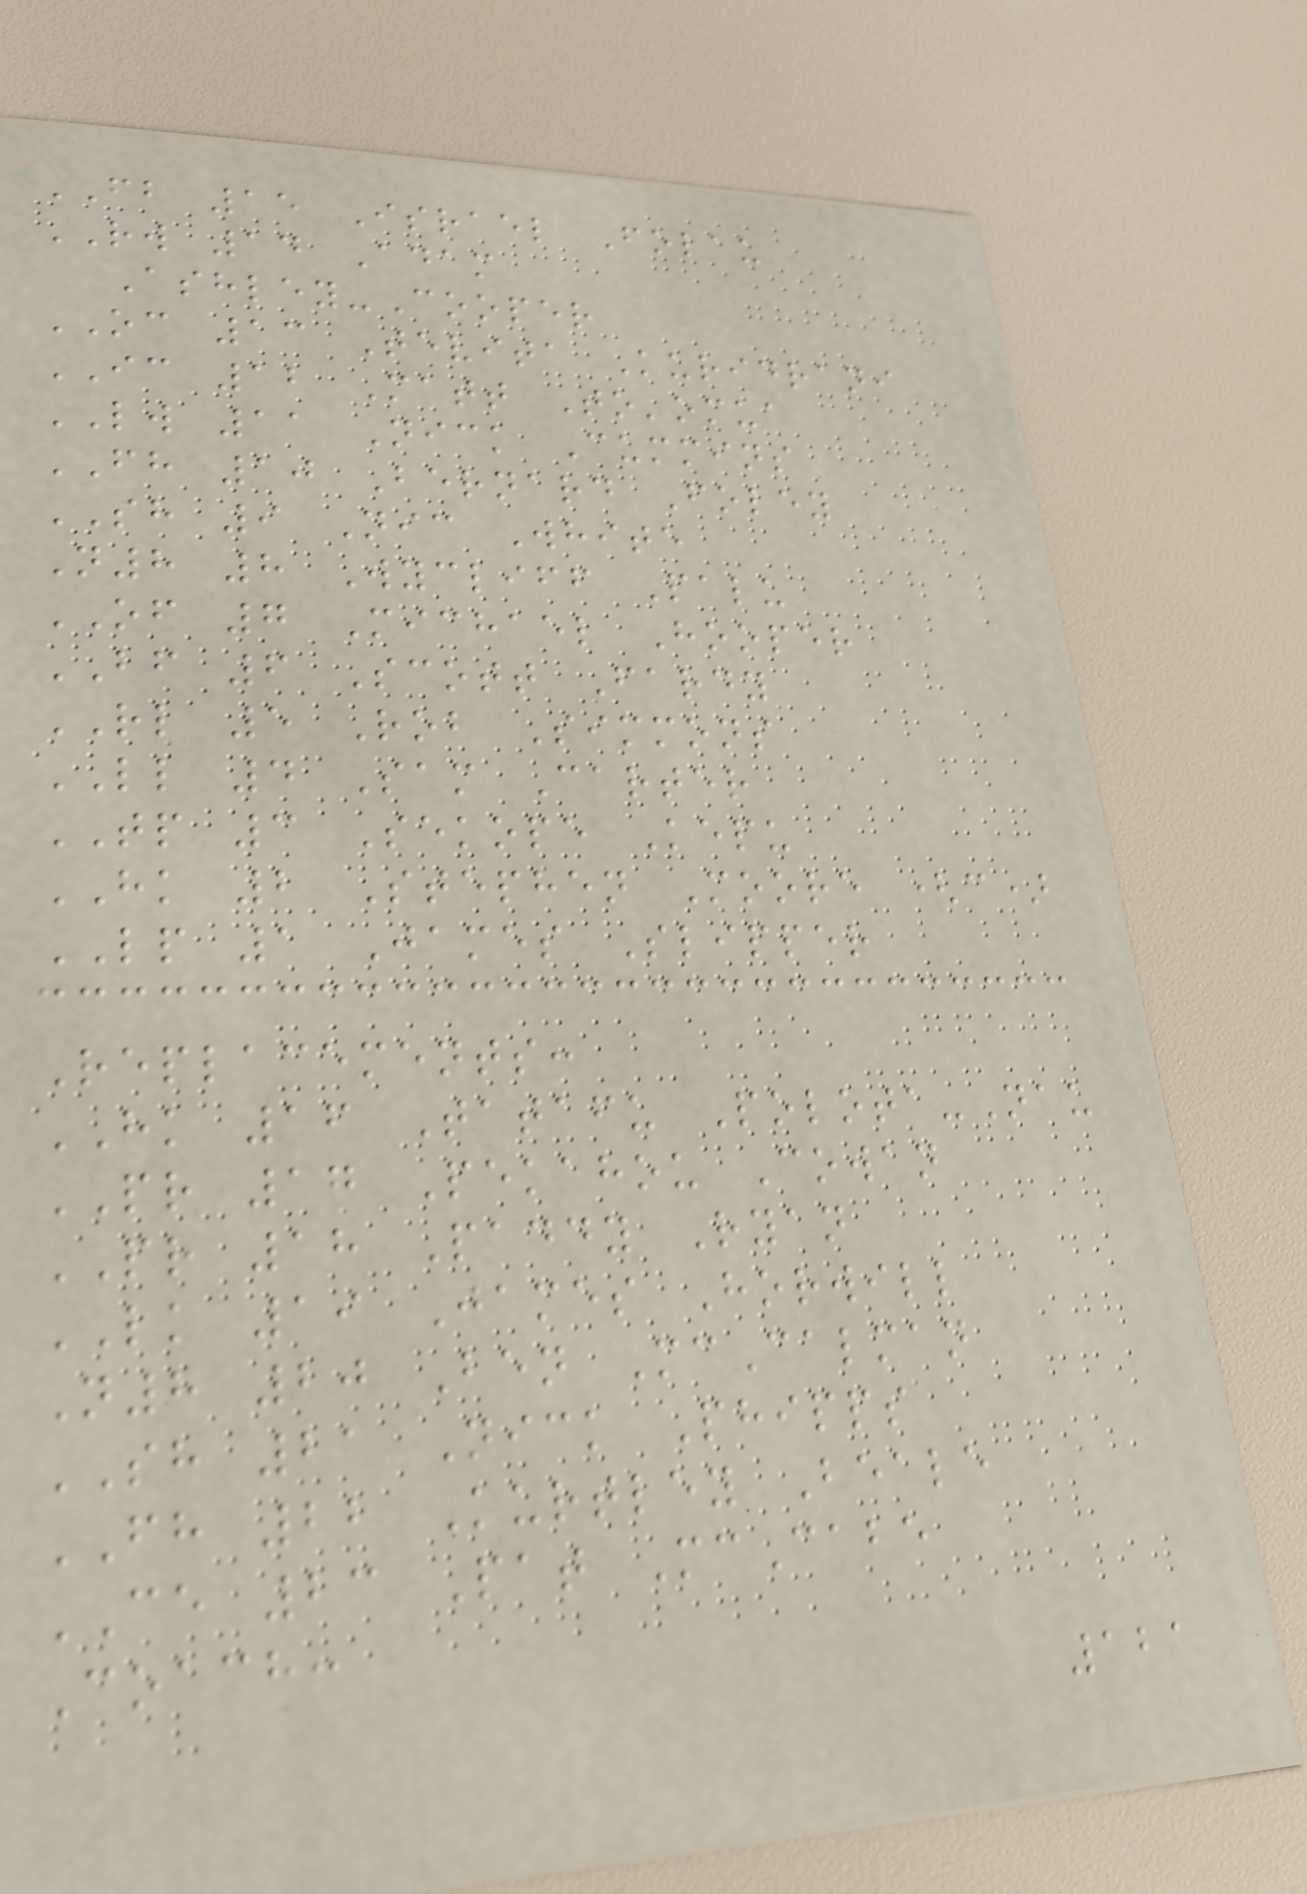FB 15 Israel Folau
RW 14 Adam
Ashley-Cooper
OC 13 Tevita Kuridrani
IC 12 Matt To'omua
LW 11 Nick Cummins
FH 10 Bernard Foley
SH 9 Nic White
N8 8 Wycliff Palu
OF 7 Michael Hooper
BF 6 Scott Fardy
RL 5 Rob Simmons
LL 4 Sam Carter
TP 3 Sekope Kepu
HK 2 Stephen Moore (c)
LP 1 James Slipper
Replacements:
HK 16 Tatafu Polota-Nau
PR 17 Pekahou Cowan
PR 18 Paddy Ryan
LK 19 James Horwill
N8 20 Ben McCalman
SH 21 Nick Phipps
FH 22 Kurtley Beale
CE 23 Pat McCabe
Coach:
121
